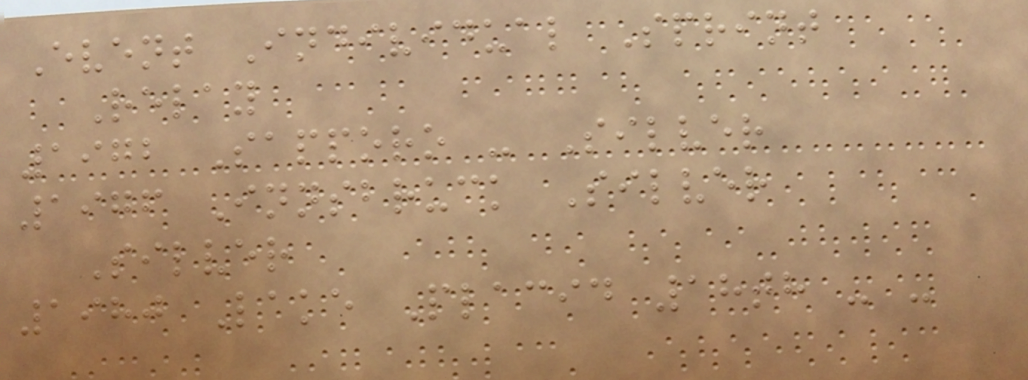Event Individual Sprint
Relay
1972 Sapporo - Silver
1976 Innsbruck Silver
Silver
1980 Lake Placid 18th - -
